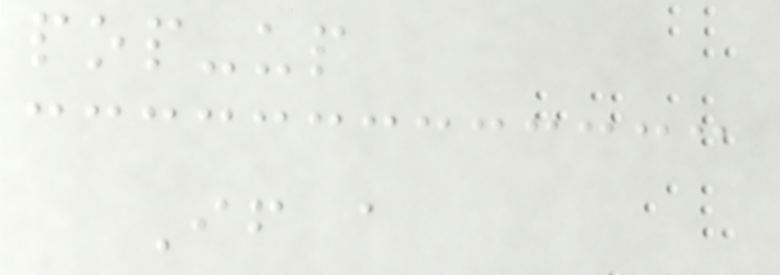pop-up
If a
